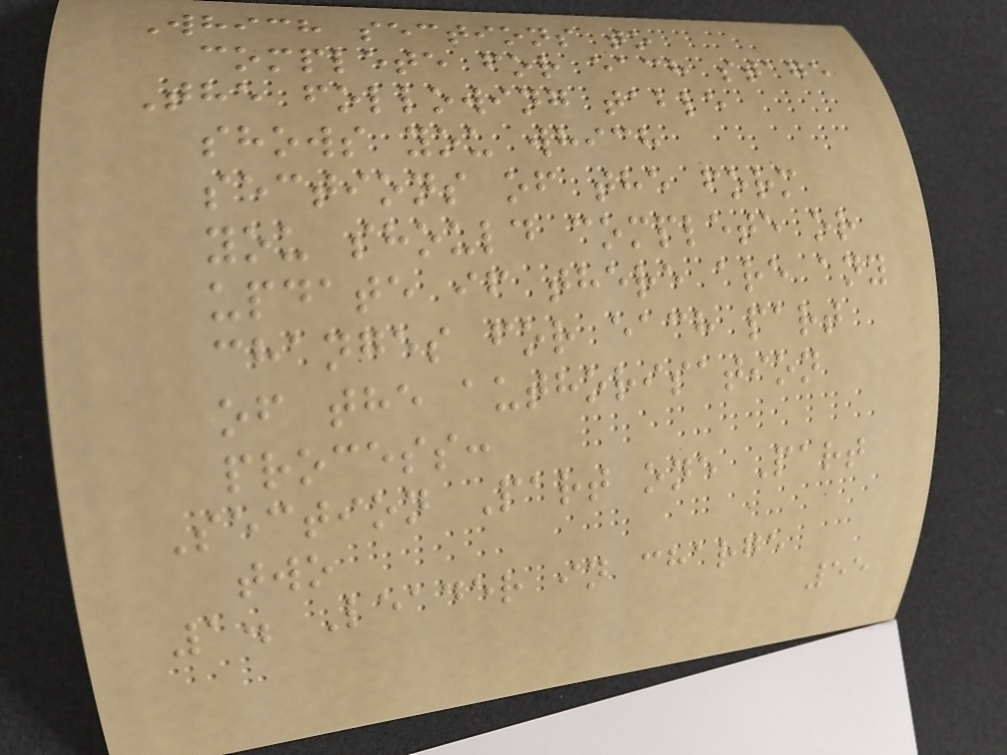Which sections to
complete for each stage
The following table
shows you which
sections of the form
you should complete or
update if there are any
changes for each part
of the authorisation
process:
Section Part one Part
two
1. Leader in charge
55
